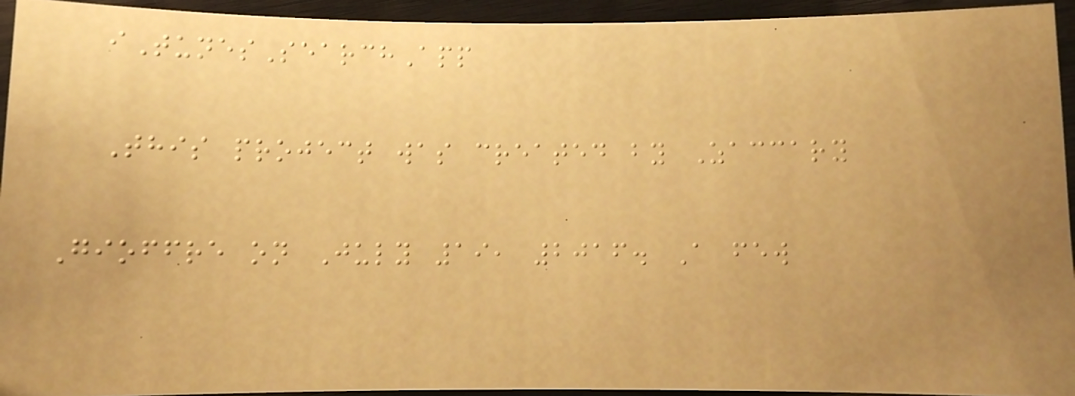iTunesSearchApp
This project was created by Zaccary
Gioffre on July 19, 2016. A few
